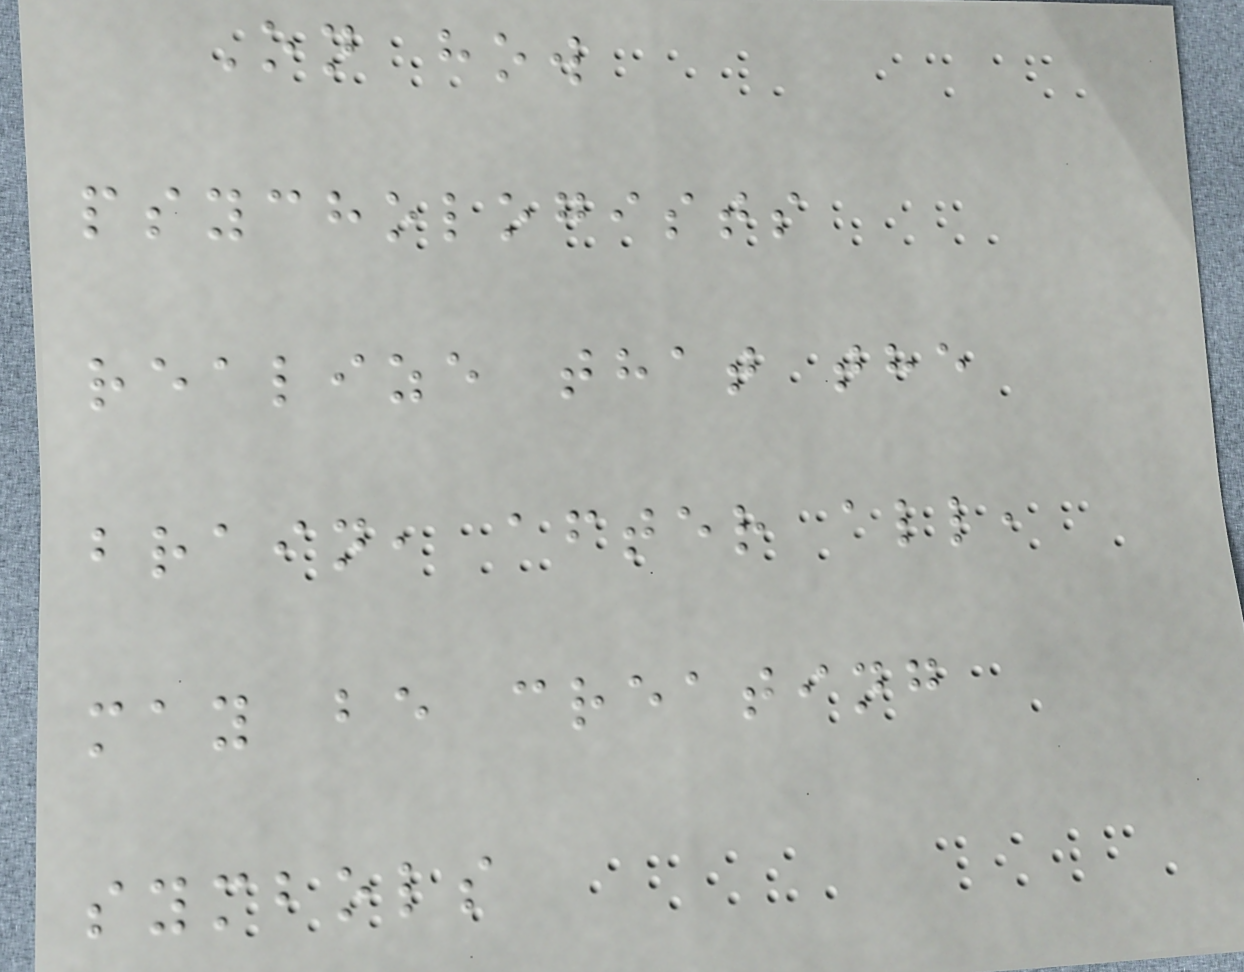On how
psychologists
realize that the
brain, after all,
may be creating
symbols
